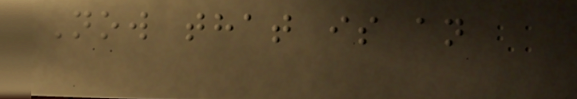Now that is an
